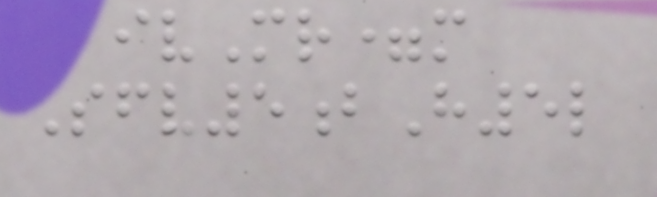ivMr=m
Sfv5bH5l
